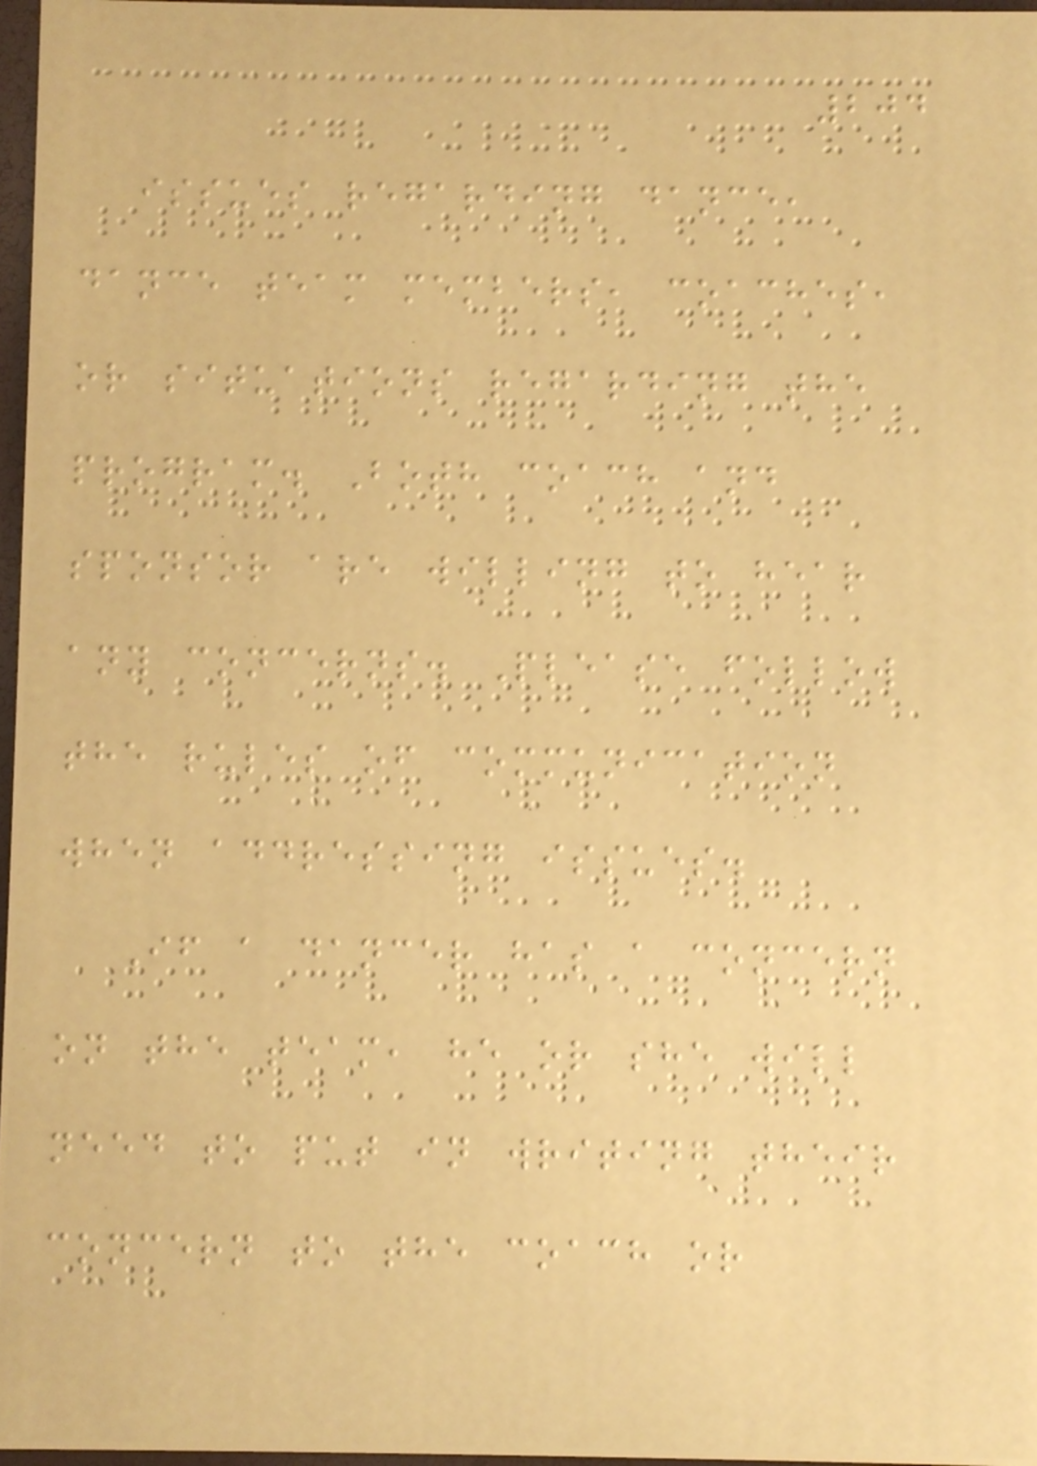204
issues regarding dance,
dance team members, coaches,
or situations regarding the
program. Both coach and
sponsor are willing to hear
any concerns. Please follow
the rules of communication
when addressing issues.
If a dancer has a concern
on the team, he or she will
need to put in writing their
concern to the coach or
